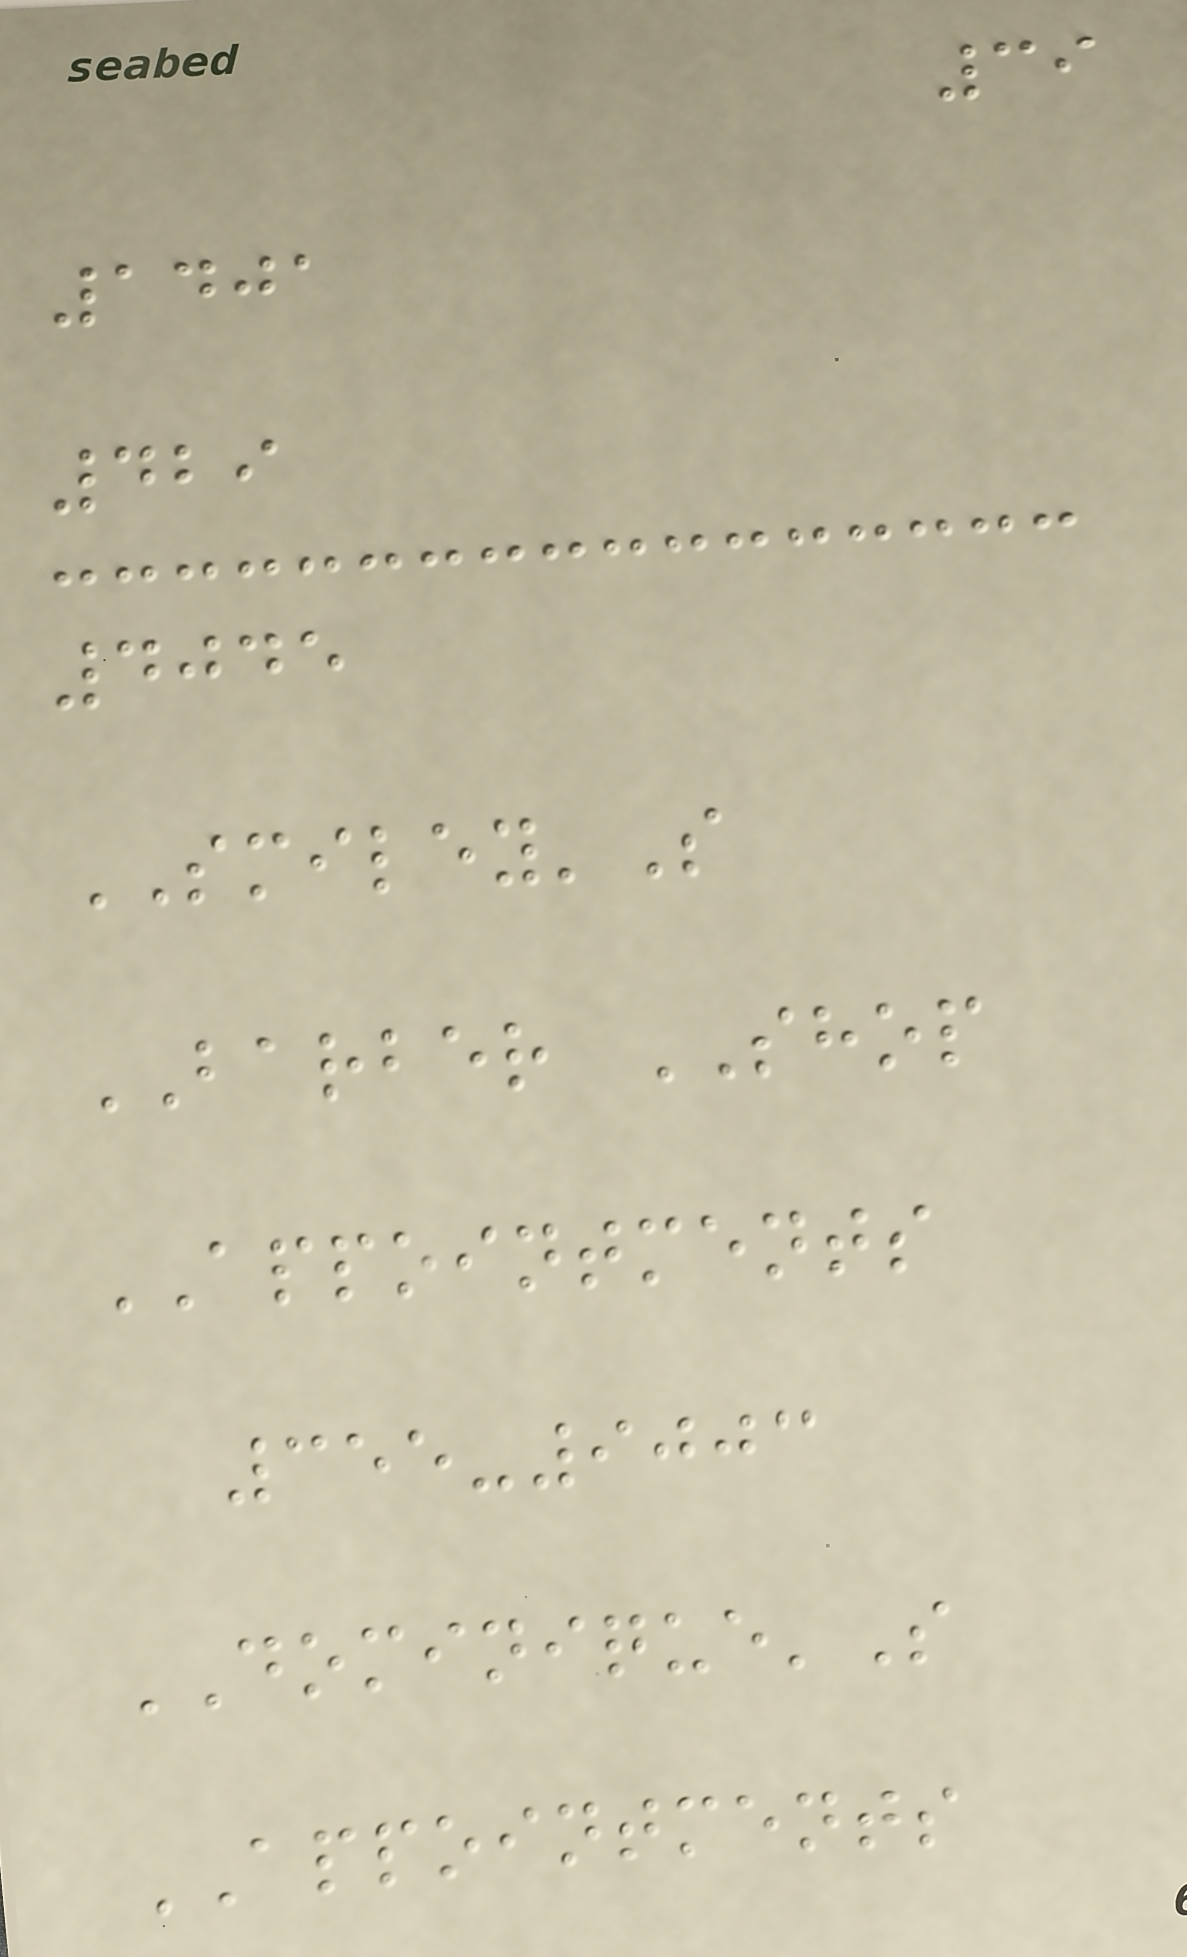39
1401
429
4045
SMILEY'S
BARBER SHOP
APPOINTMENTS
355-9003
DOMINIQUE'S
APPOINTMENTS
